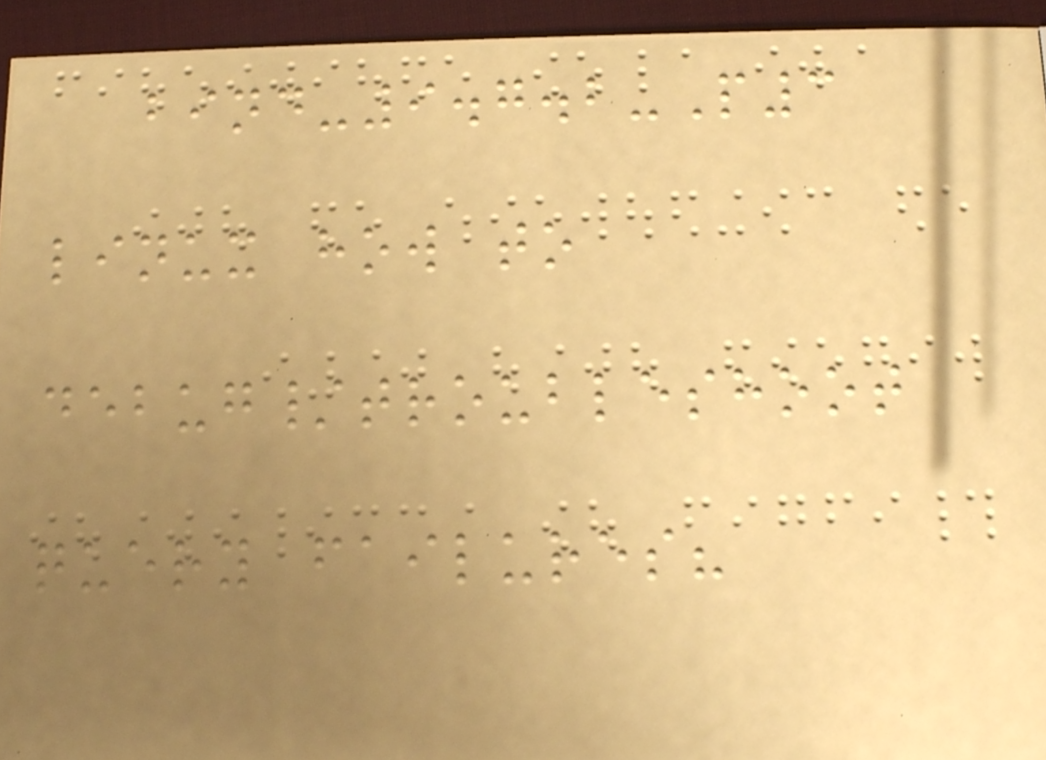bind-9.7.2-P3
linux how to
debug/troubleshoot
query failures?
